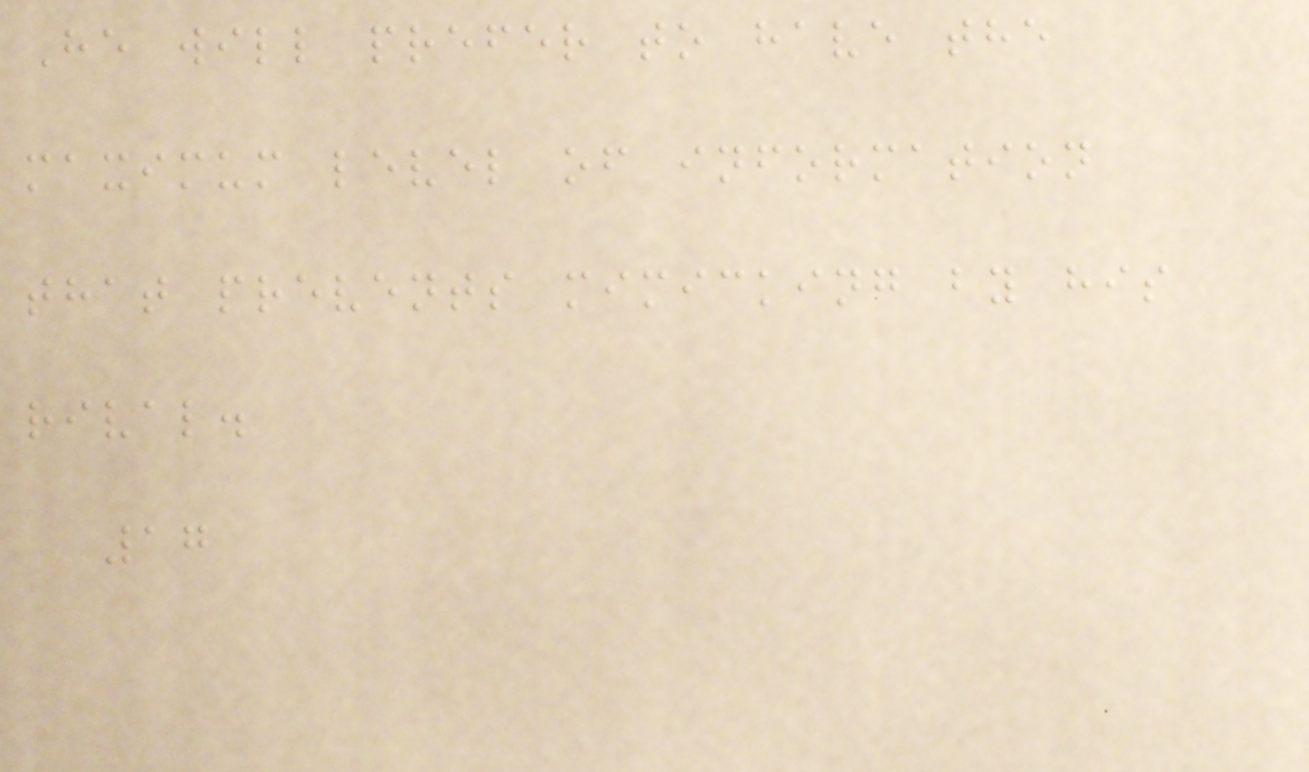He will prefer to have the
maximum level of information
that prevents mimicking by his
rival.
17
